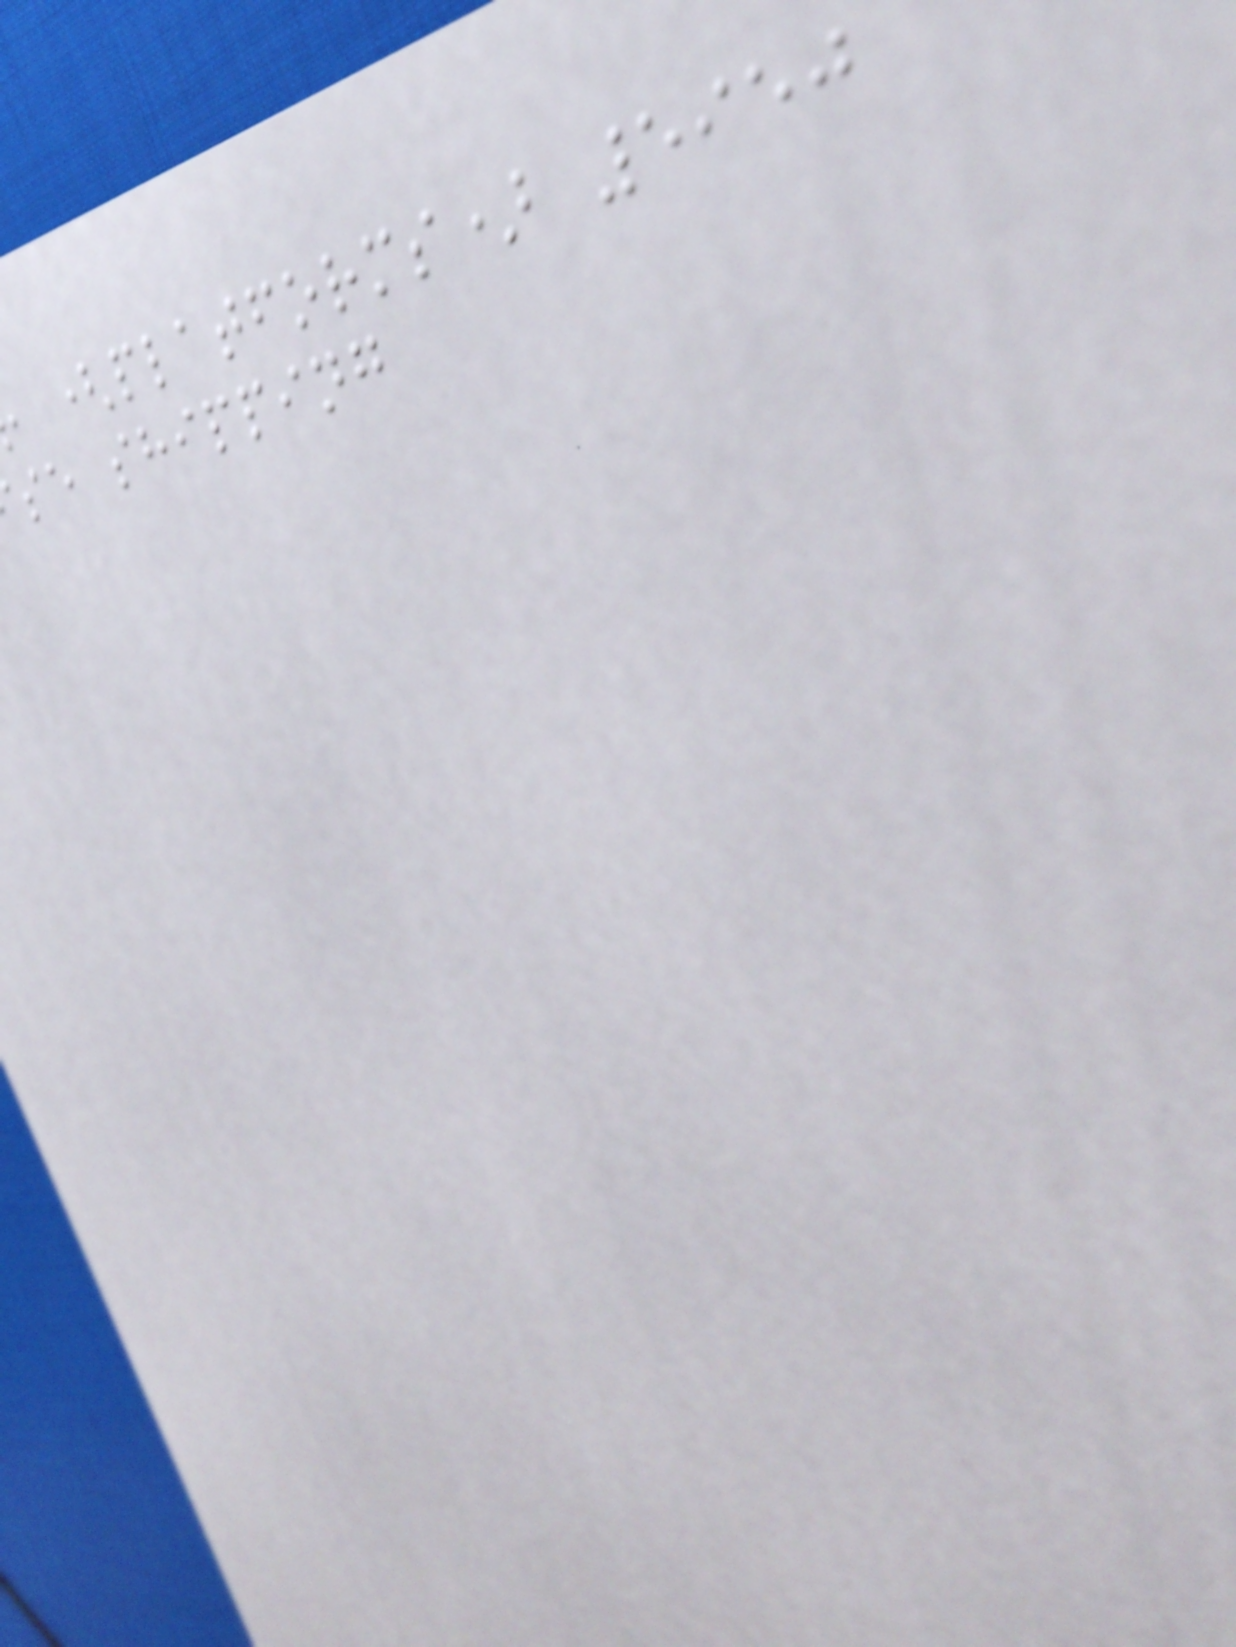(platforms) 5950
se shipping
